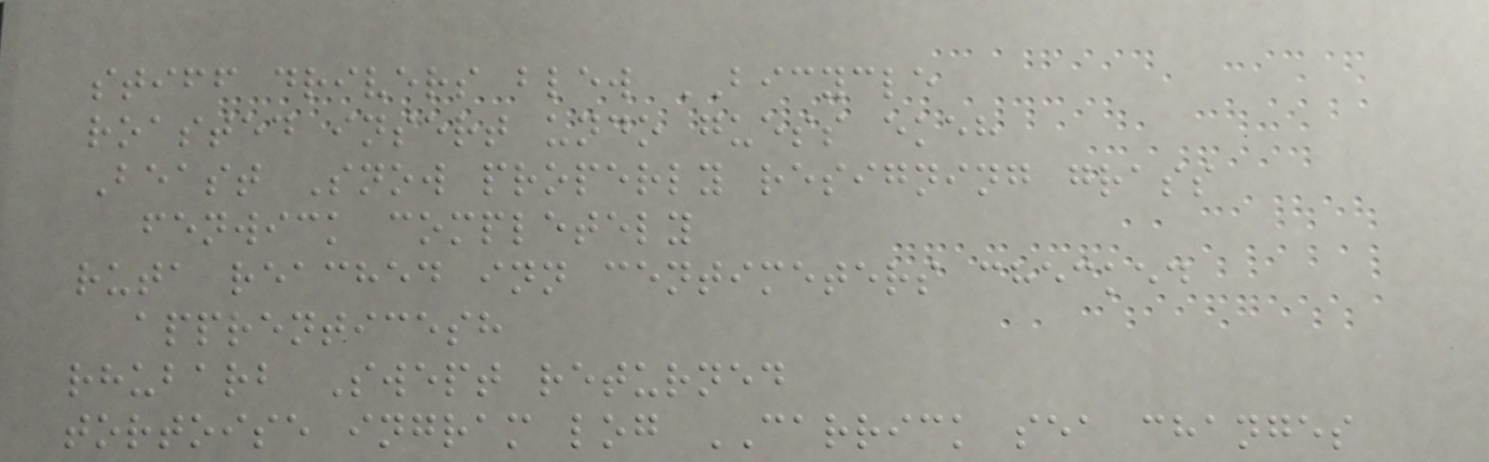stiff drivers blew BICYCLE
roasted insert undo guess ekeh
Beast Snow properly resigning grass
fenwick completely
ruta reached inn centimeters checked
apprenticesh
rhubarb Swept returned
tortoise ingram log CARRICK sea changes
